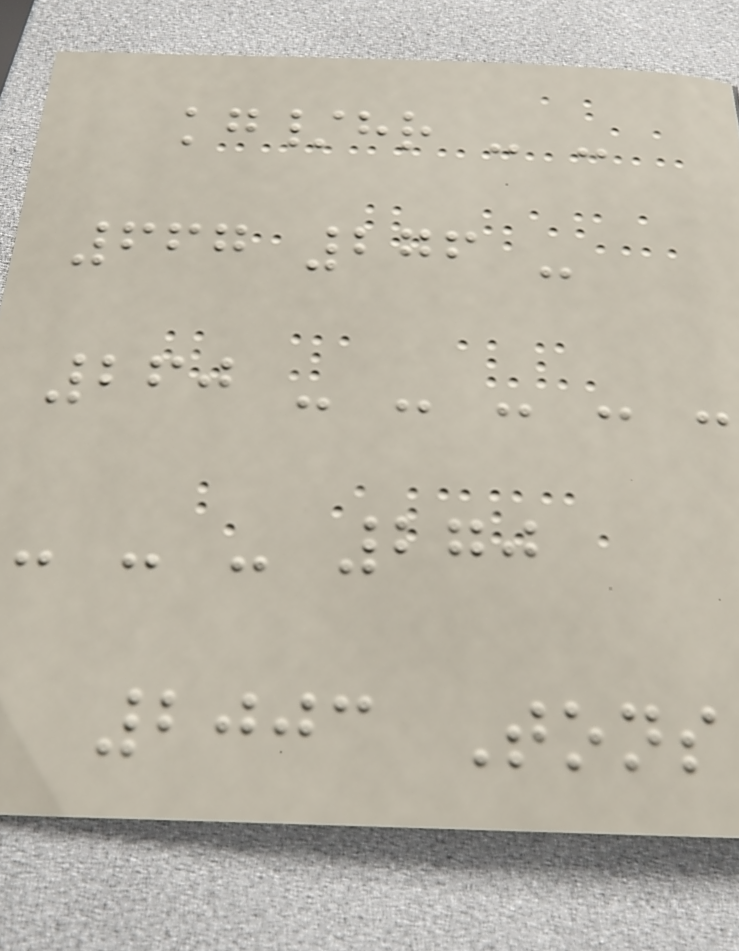kg/hr - -
667 276 -
260 - - - - -
- - - 270
2003 Tons
